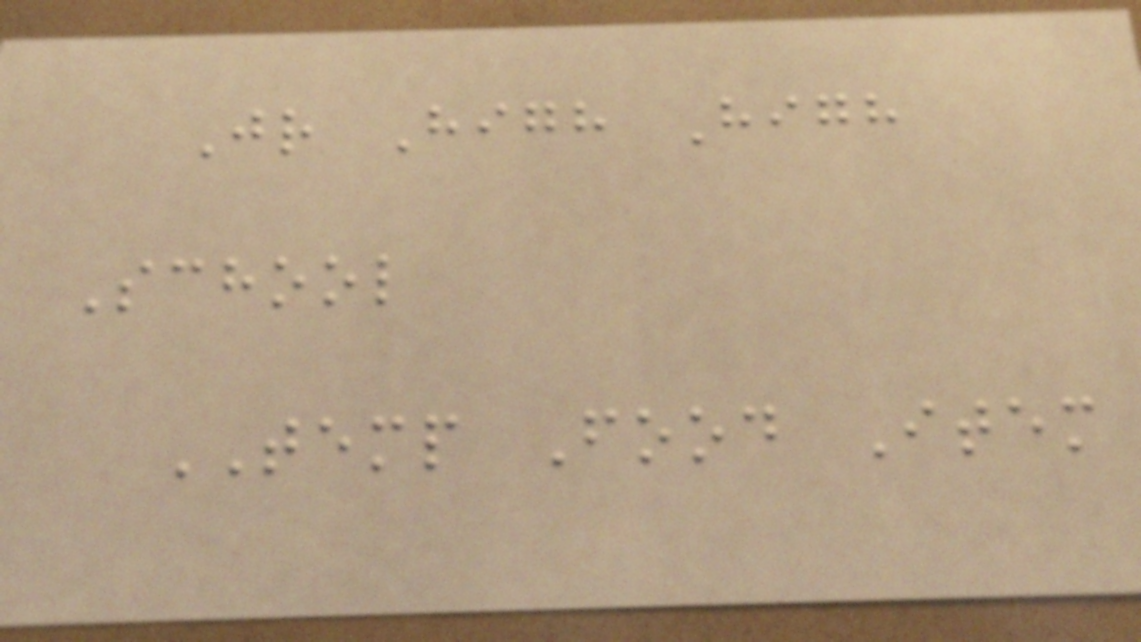Jr High High
School
TEMP Food Item
